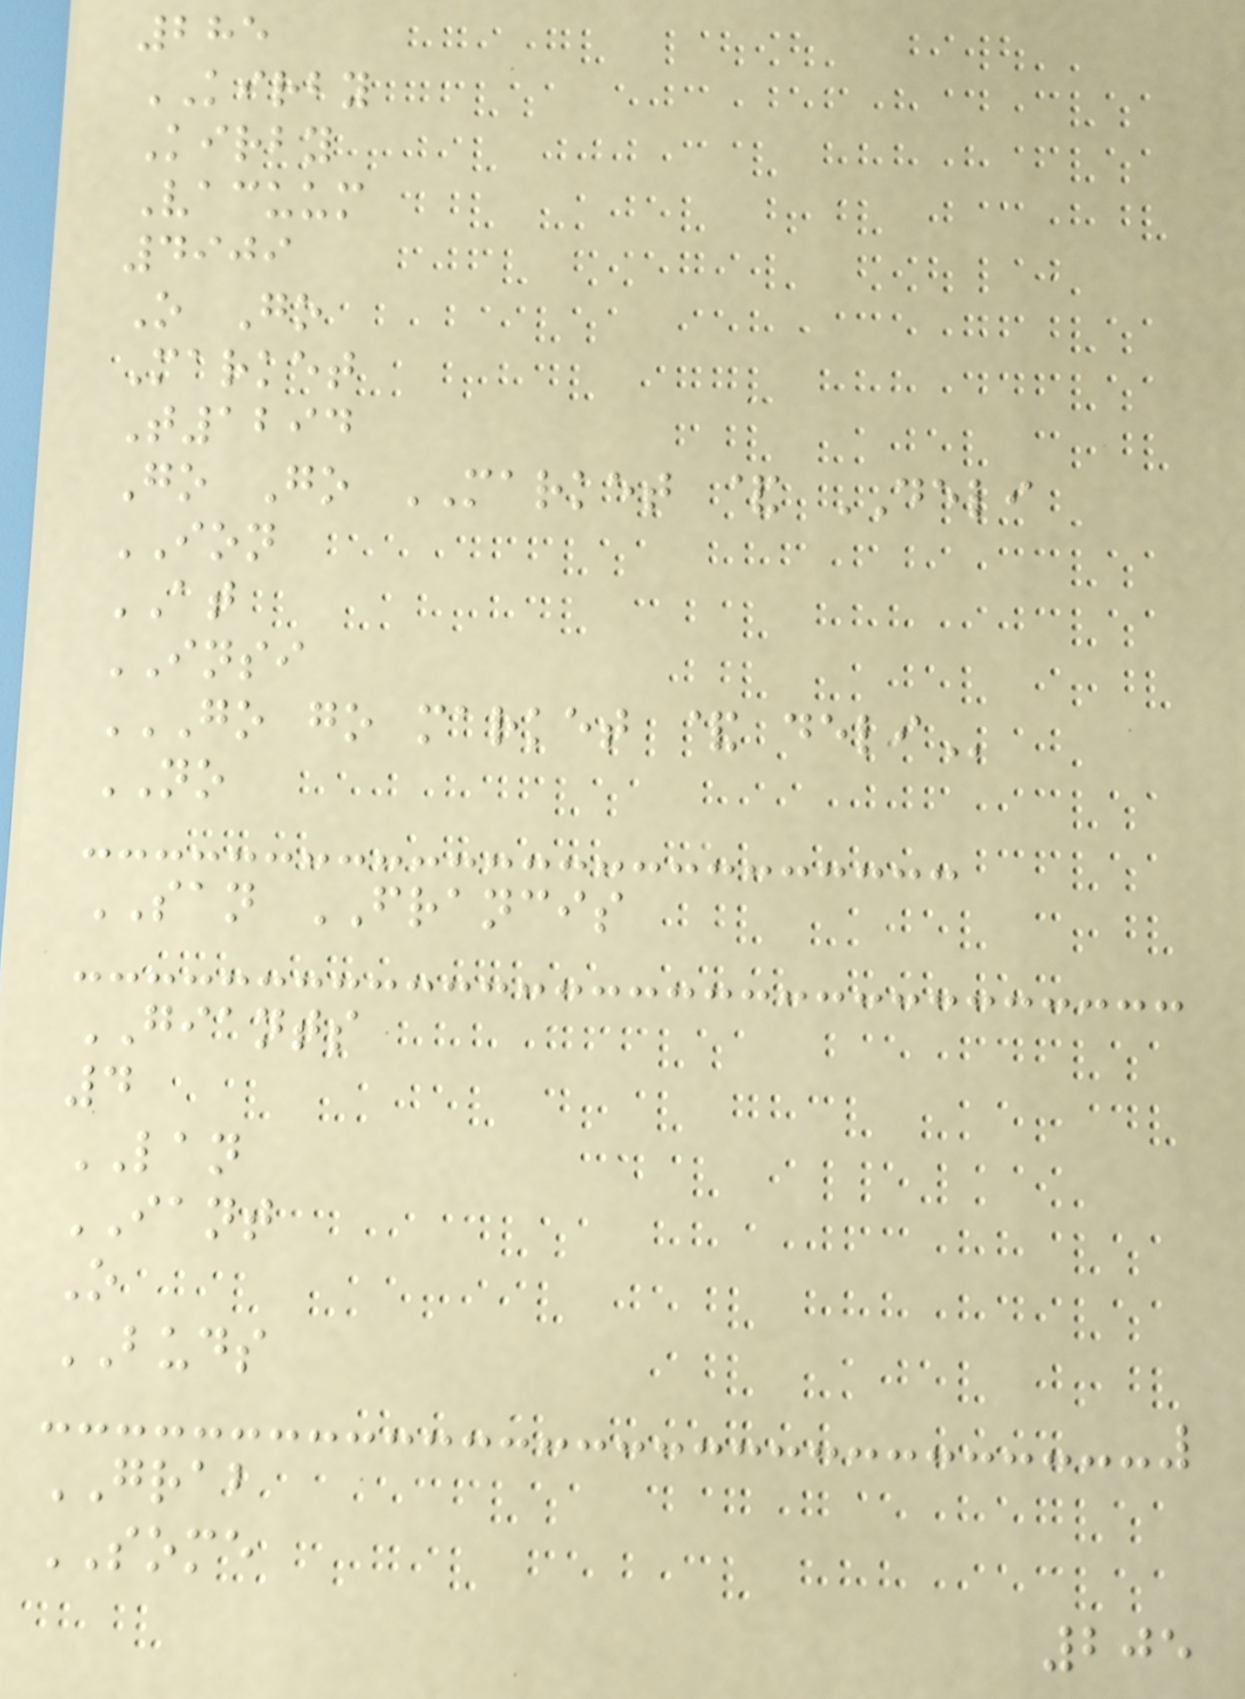285
KIRBY
Kirby
Vacuum
4909
O Go
Market
T1294
Go Go MARKET & DELI
ION
AT
INSI
GO GO MARKET & DELI
NO
SAN FRANCIS
GIANTS
4
LAN
IANT
O
BUDS
GRAB
SOME
205
